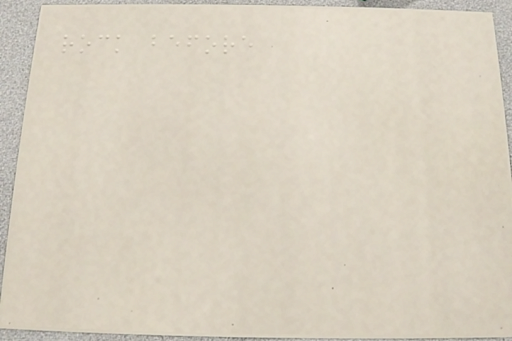rock before
